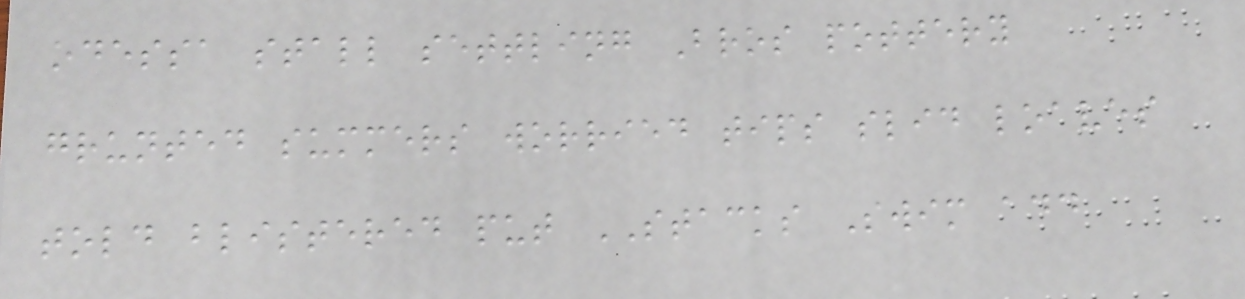odessa stall settling Bros pottery
grunted summers worried tips slid loaves
told blistered put STACKS Swim add
